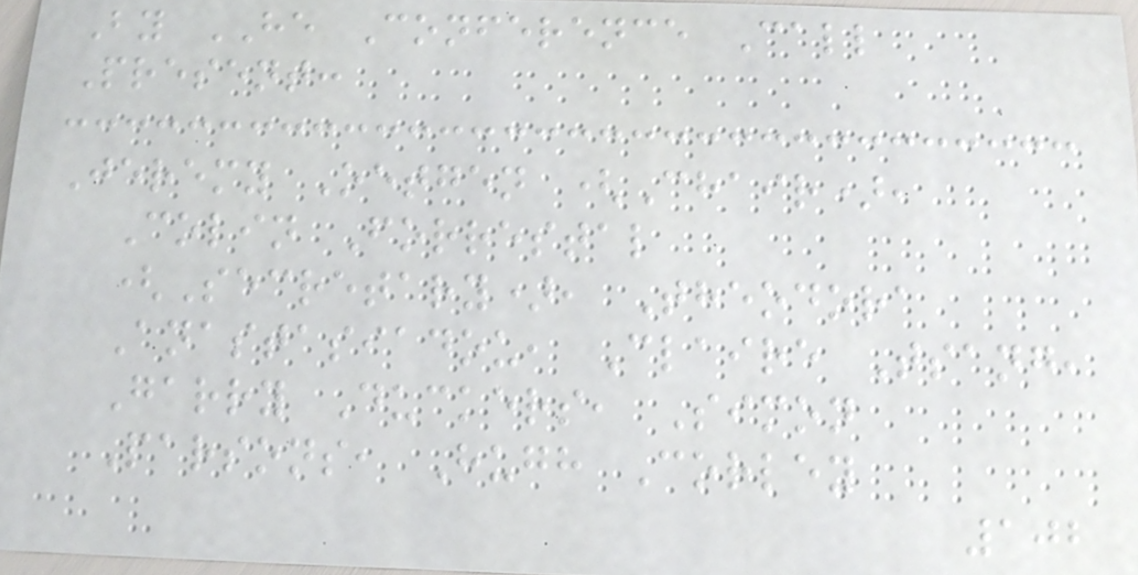By HE Conference Call
Present:
Jeremy Oetgen (Chair),
Colin Forrestal
(Secretary), Theodora
Anastasiadou, Claire Tsang,
Garry Duckers, Simon
Parsons, Hugh Corley
102
